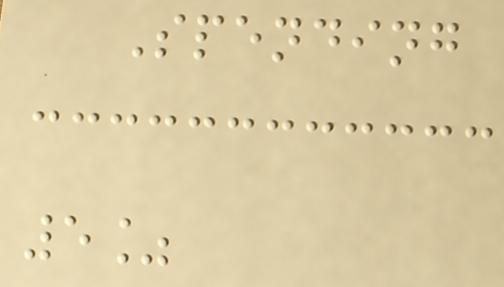Spending
5%
